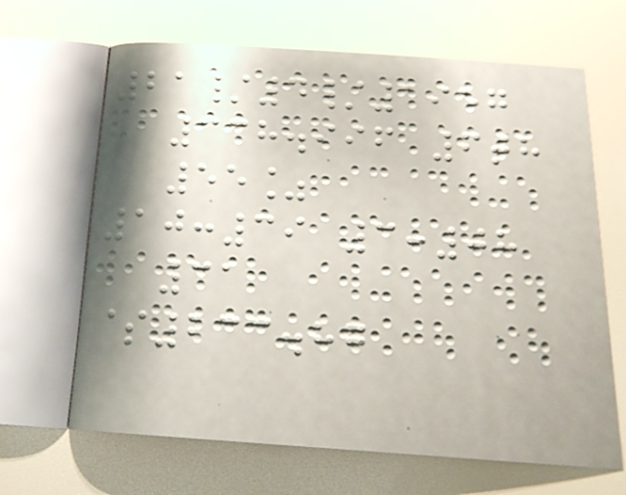21/4/1957
338.996 6th
55%
10:39 3:08
31
$233.87
